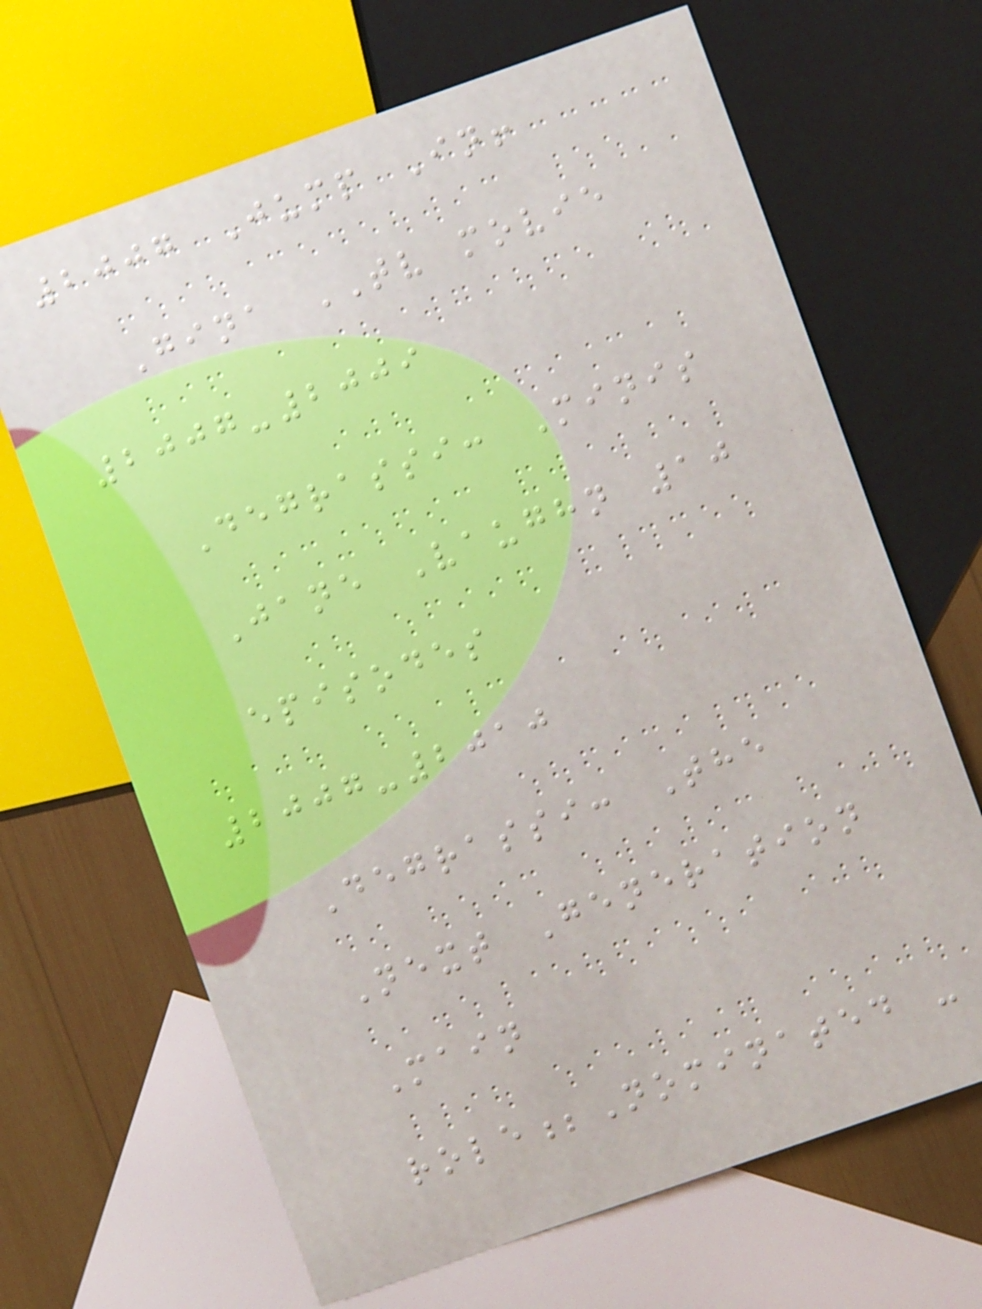2007 Jump In!
Gina TV movie
2007-2009
Degrassi: Minis
Jane Vaughn 10
episodes
2007-2010
Degrassi: The
Next Generation
Main
role;Nominated -
